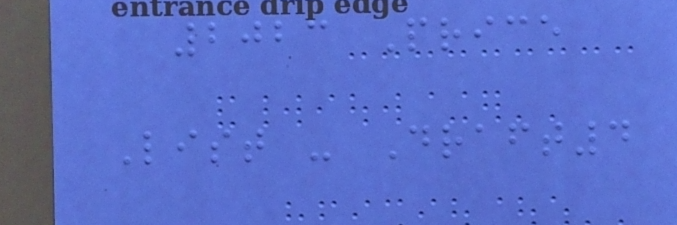2023 Price
List - Draft4
